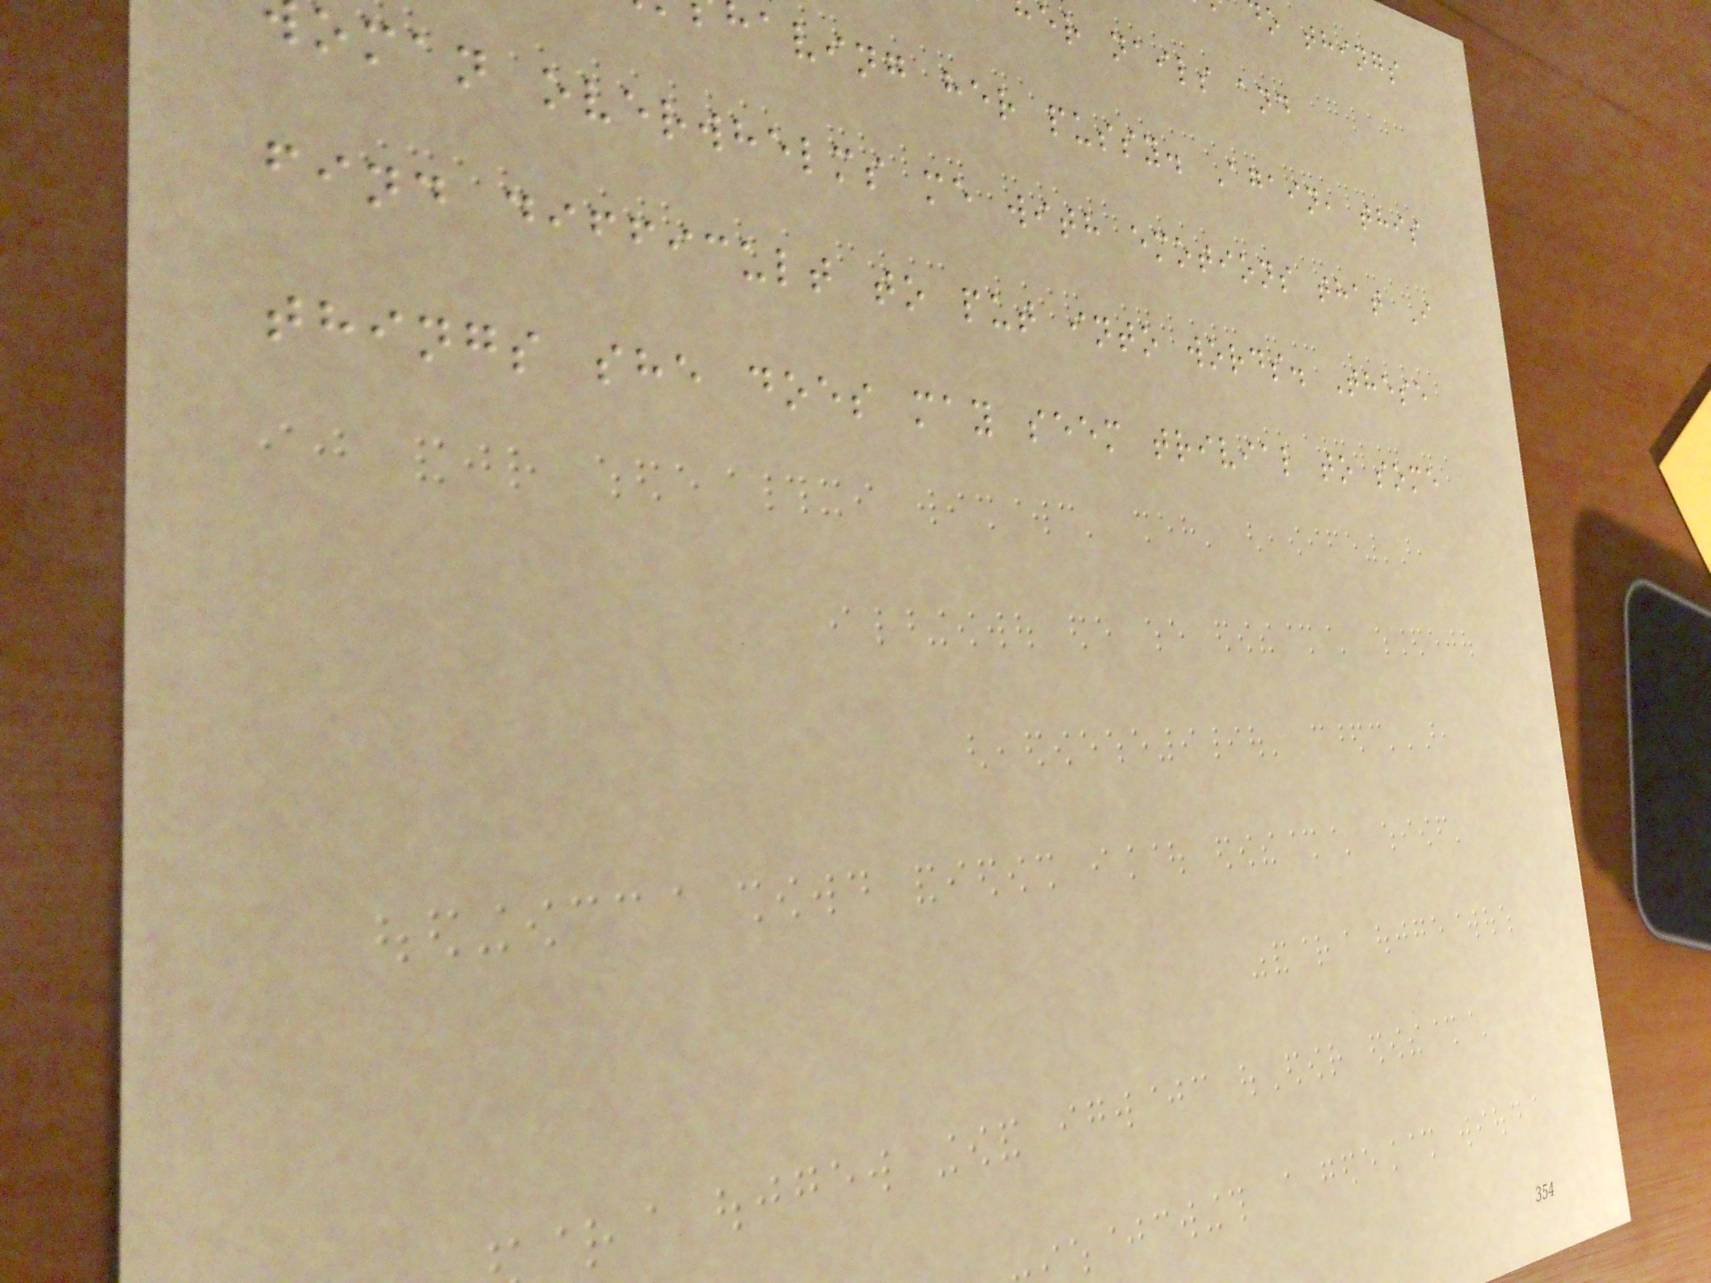er nails and
aving her pussy. Again, this
oman overwhelms me with emotions that I
find difficult to put into words. These
things she does may seem trivial to some
